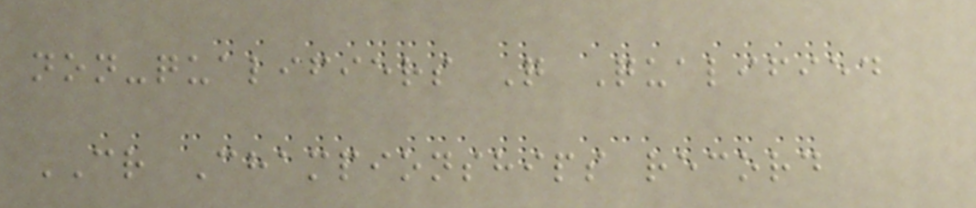non-qualifiers Q Qualified
CR Championships record
